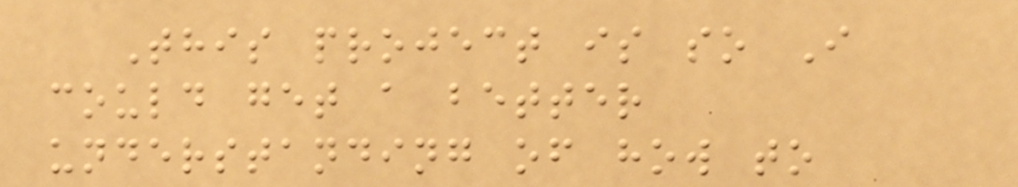This project is so I
could get a better
understanding of how to
